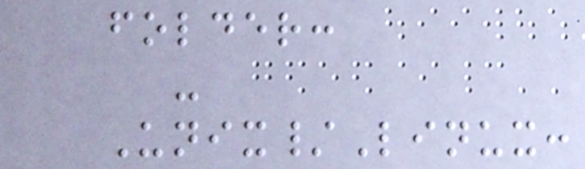folder:
-
Unix/Linux:
